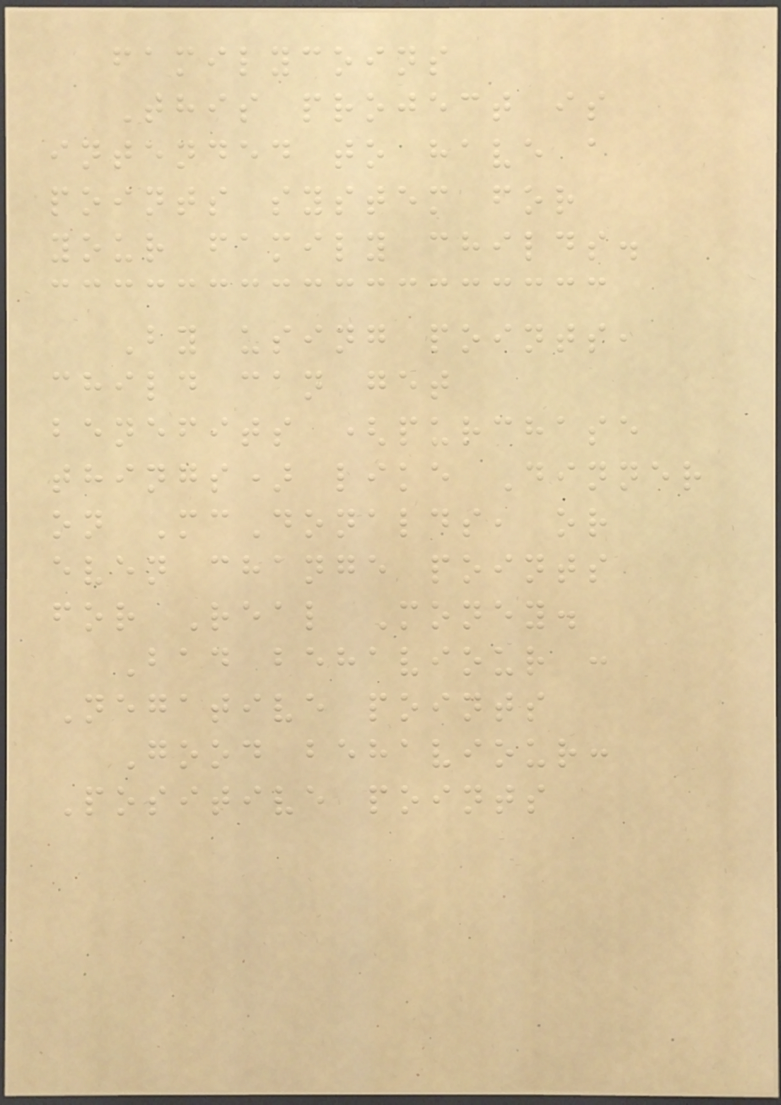familycoins
This project is
intended to have a
points system for
your family childs.
By using points,
child can get
benefits (purchase
things) like Dinner
on McDonalds, or
even change points
for Real Money.
Bad behaviour :
Negative points
Good behaviour:
Positive points
